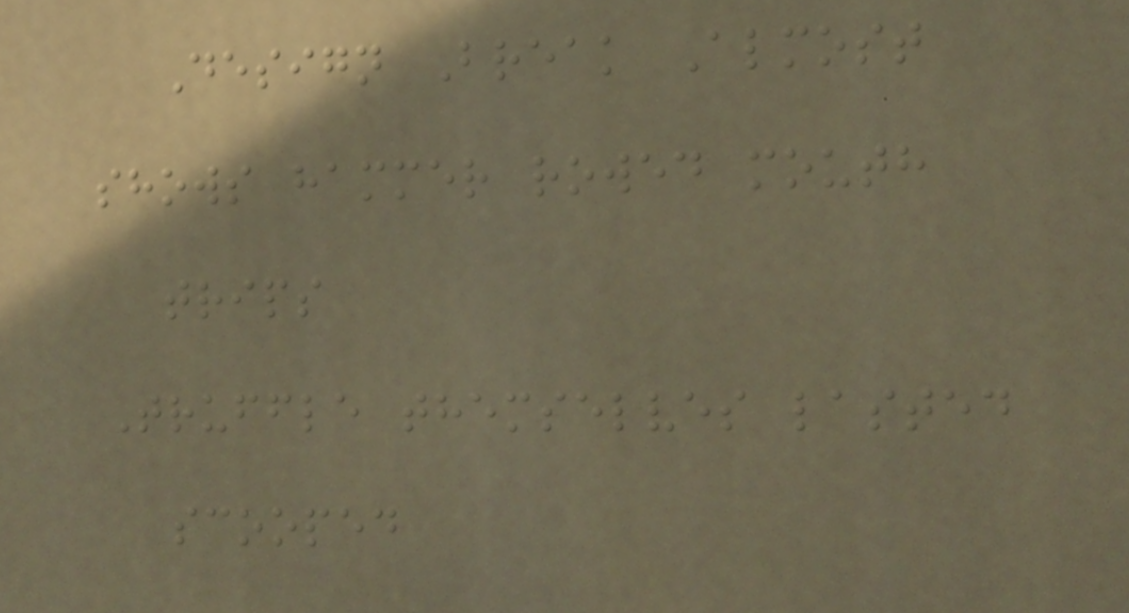Design Break Almost
shows hammer rowed mouth
trips
Truffle themselves lasted
scooped
